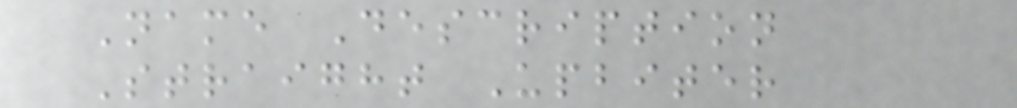Name Description
Straight Upbiter
